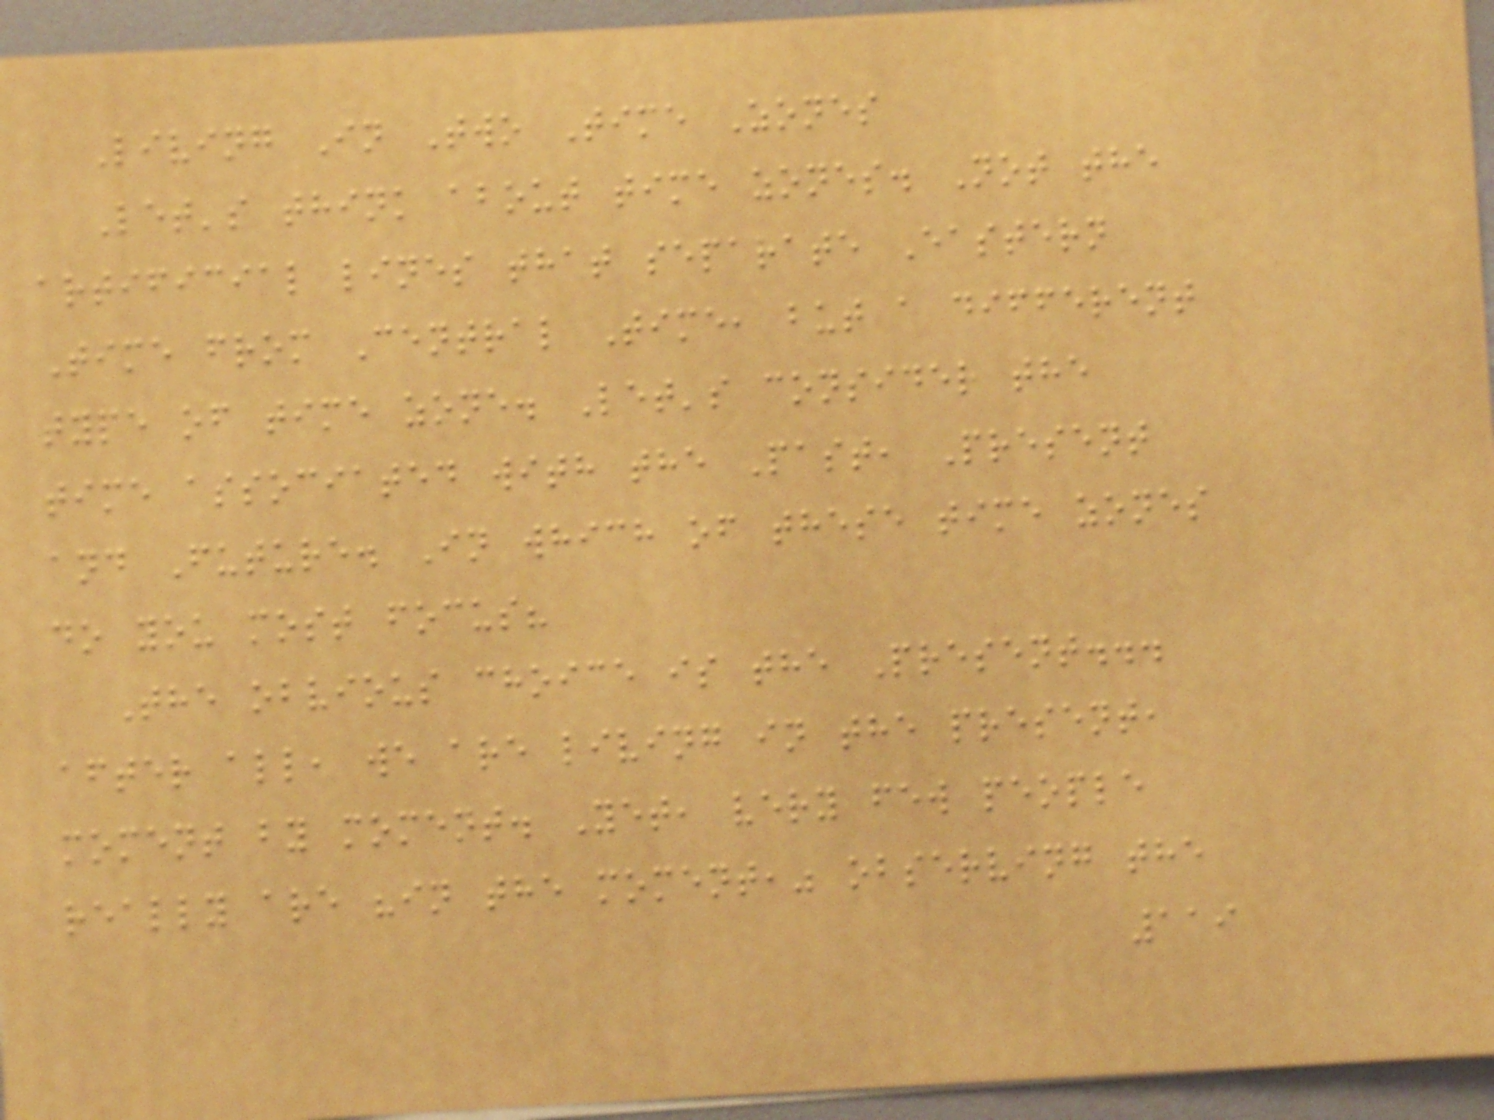Living In Two Time Zones
Let's think about time zones. Not the
artificial lines that separate Eastern
Time from Central Time, but a different
type of time zone. Let's consider the
time associated with the Past, Present
and Future. In which of these time zones
do you most focus?
The obvious choice is the Present...
after all, we are living in the present,
moment by moment. Yet, very few people
really are "in the moment," observing the
119
